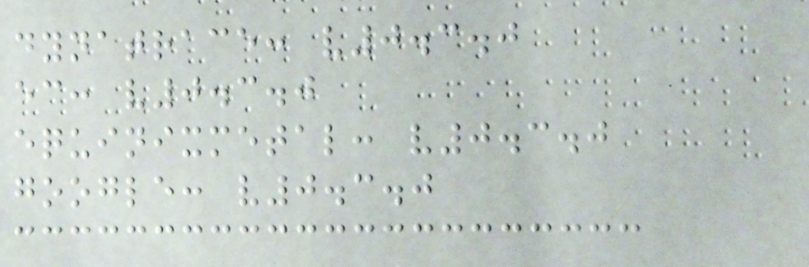dynatrace: v0.3.0
ec: v0.3.0
equinixmetal: v0.3.0
google: v0.3.0
